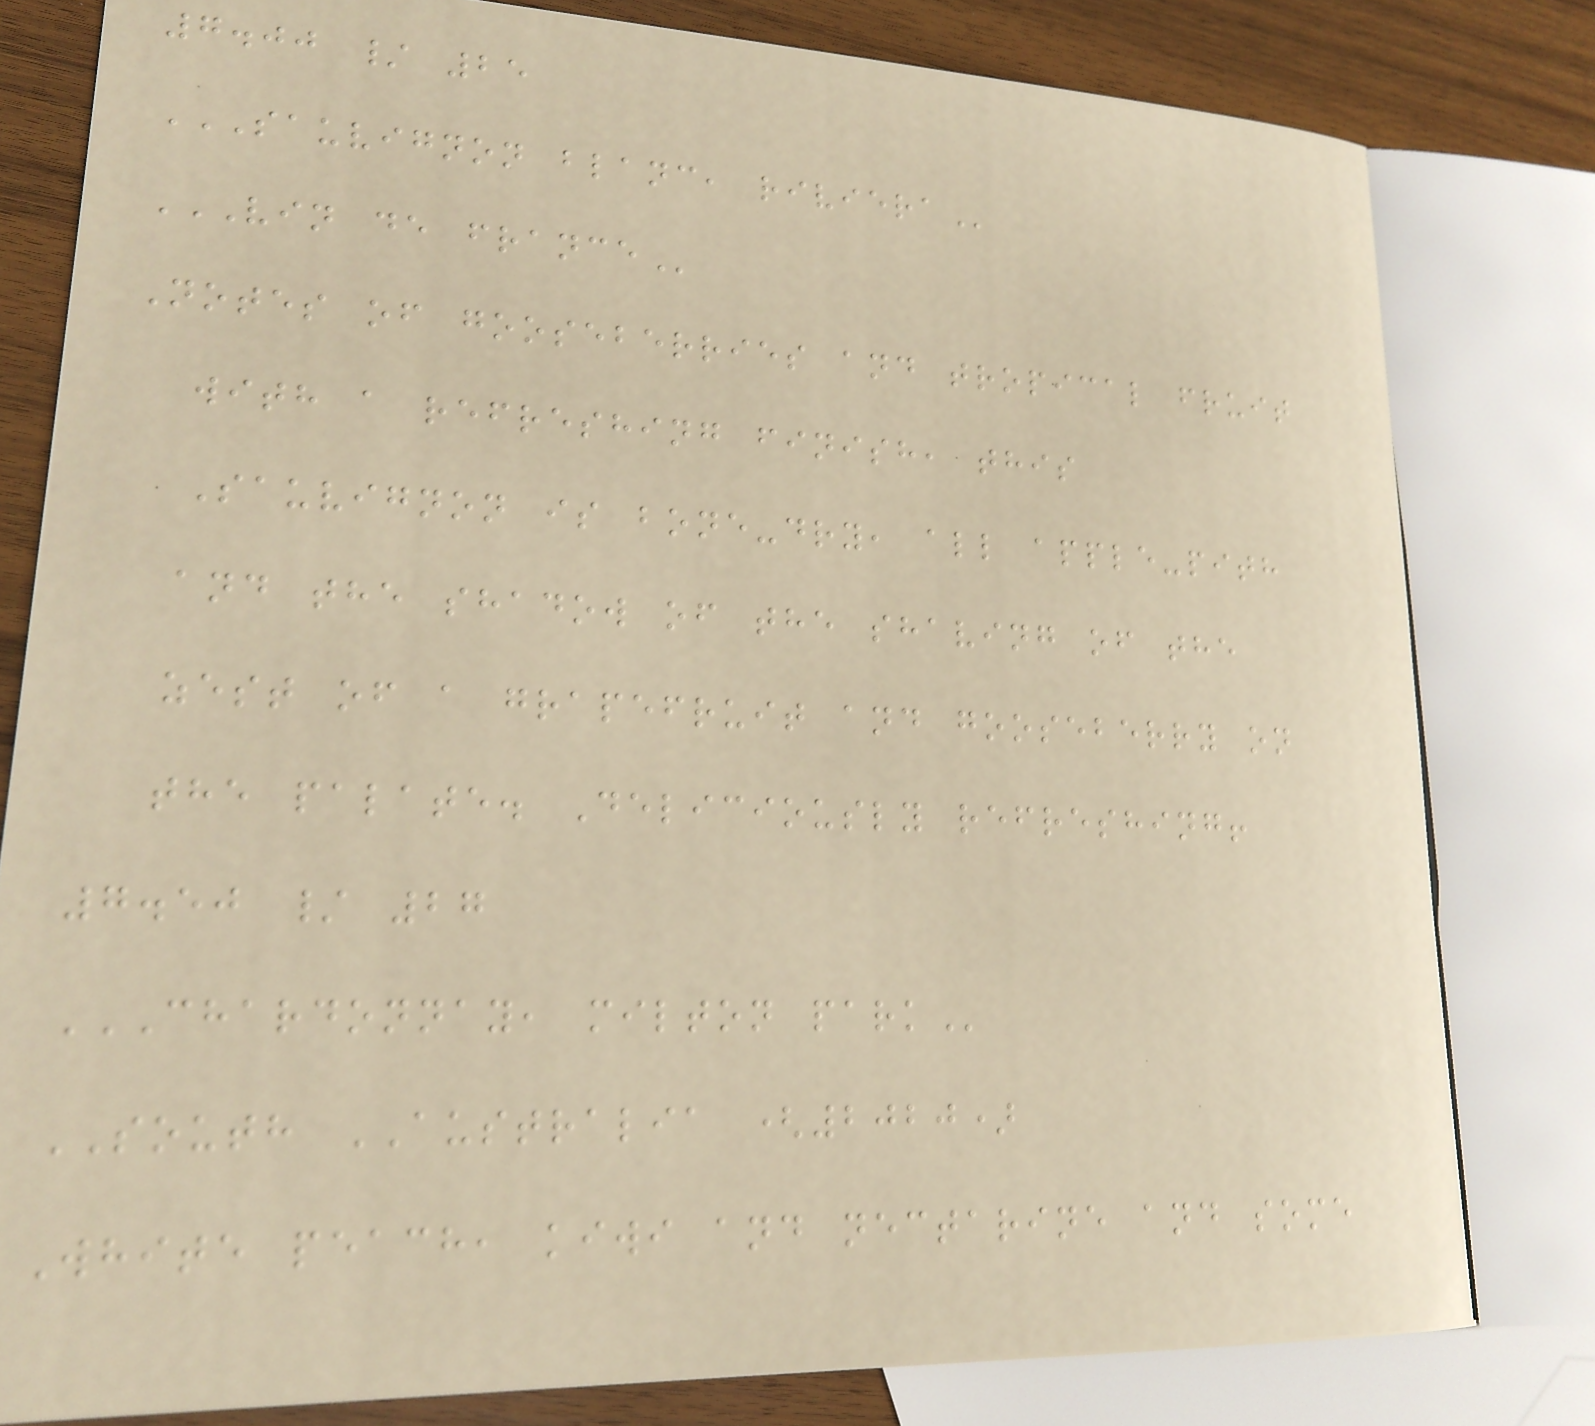7.00 / 25
SAUVIGNON BLANC, RIVIERA
VIN DE FRANCE
Notes of gooseberries and tropical fruit
with a refreshing finish, this
Sauvignon is bone-dry, all apple-pith
and the shadow of the shaving of the
zest of a grapefruit and gooseberry on
the palate. Deliciously refreshing!
7.50 / 27
CHARDONNAY, MILTON PARK
SOUTH AUSTRALIA (2020)
White peach, kiwi and nectarine and some
